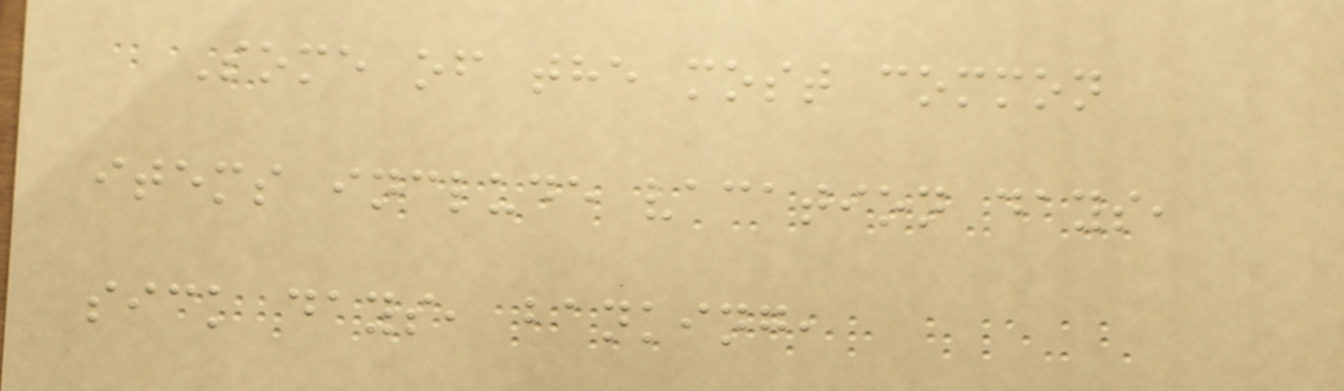Some of the most common
items include vacation days,
sick days, banking,
